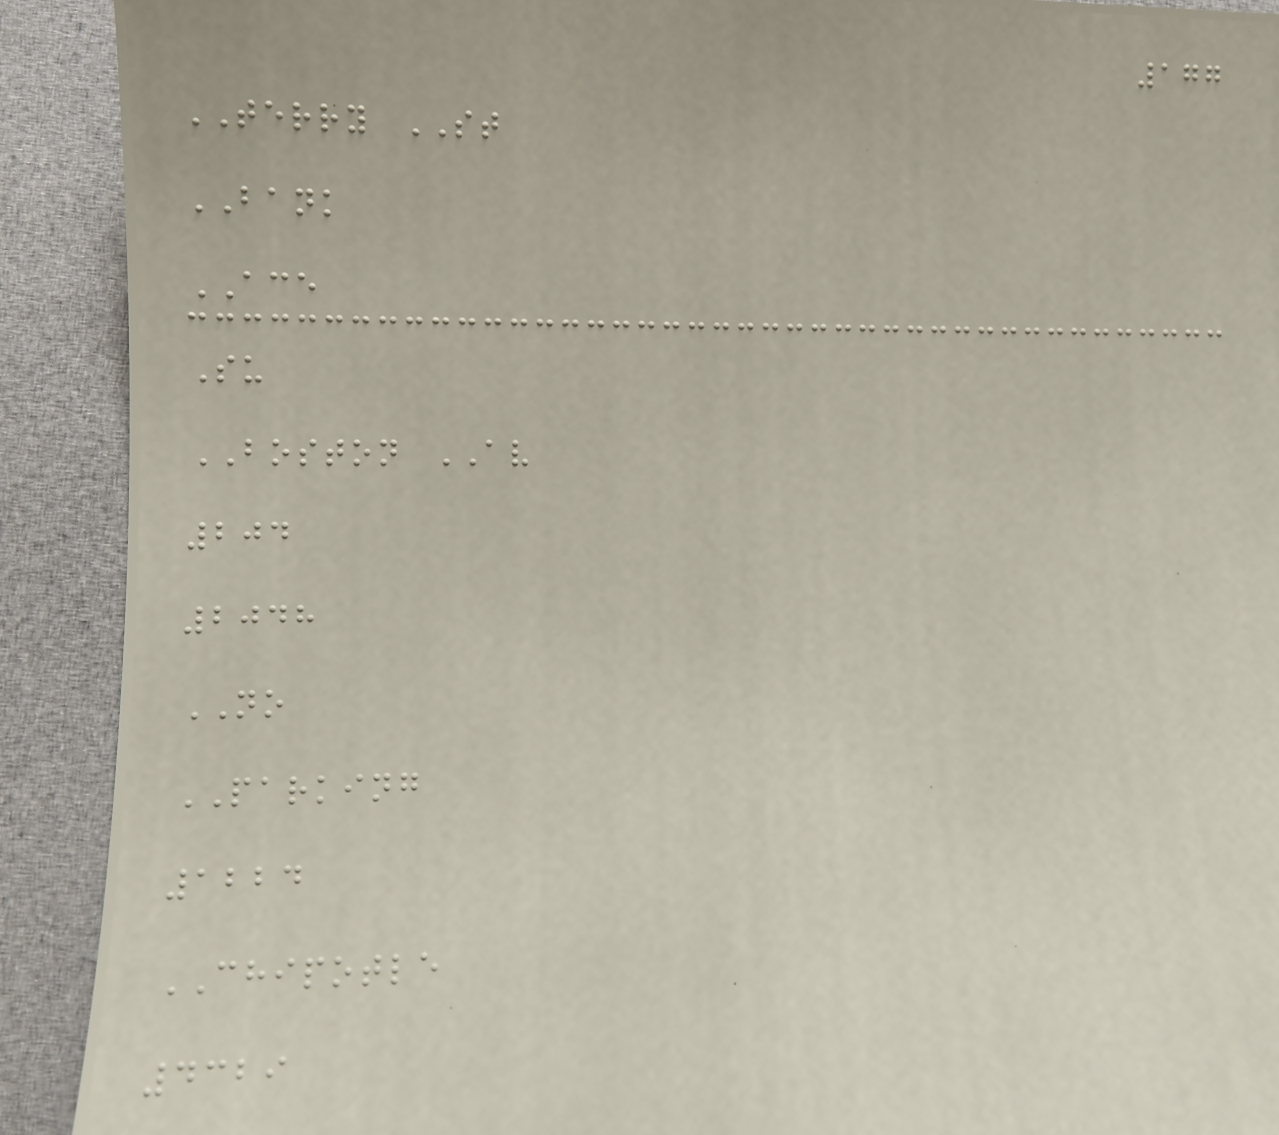177
TERRY ST
BANK
ACE
Su
BOSTON AV
204
2048
NO
PARKING
1224
CHIPOTLE
4329
